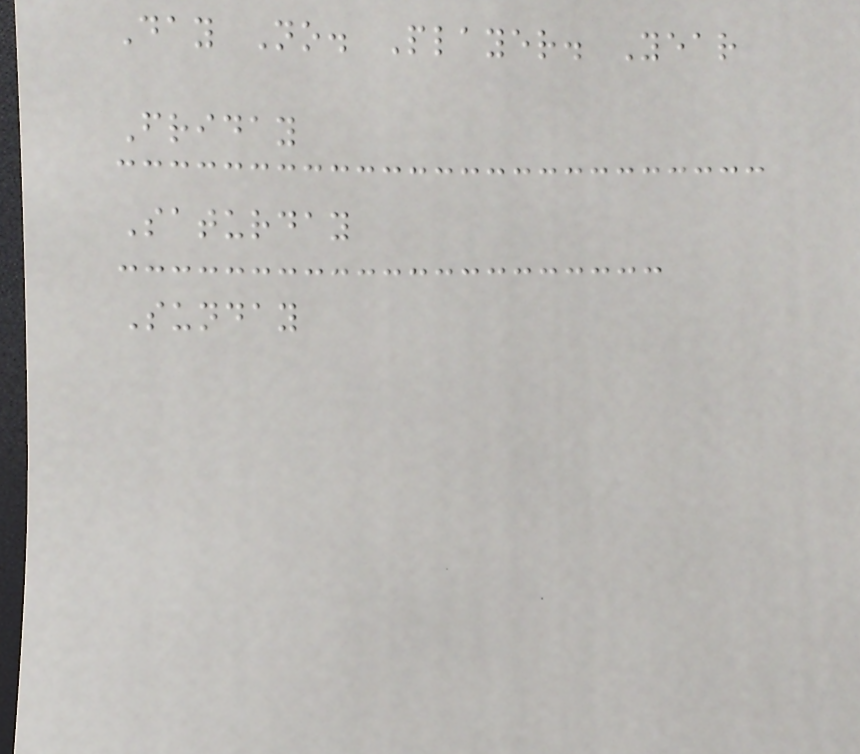Day No. Player. Year
Friday
Saturday
Sunday
